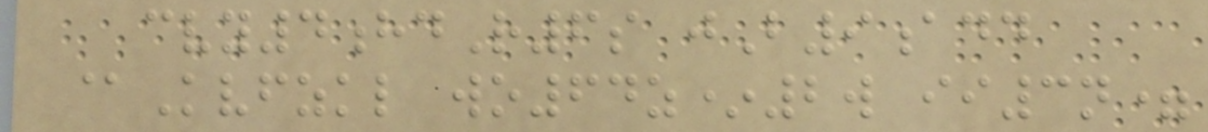cvy4hdR6s jB9add
@Kvfzkl wo64z*2w ii3n=
